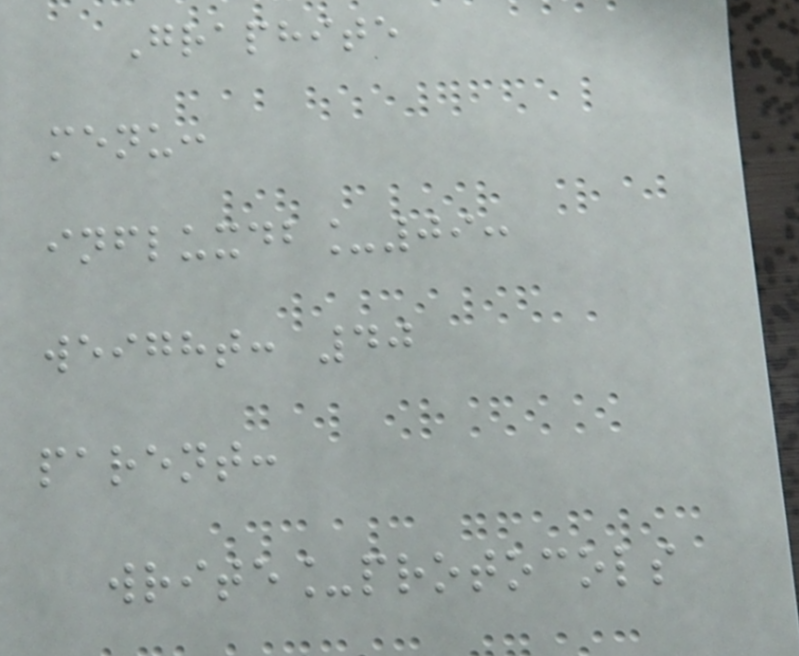Graphite
menu:
influxdb_09:
weight: 40
parent:
write_protocols
